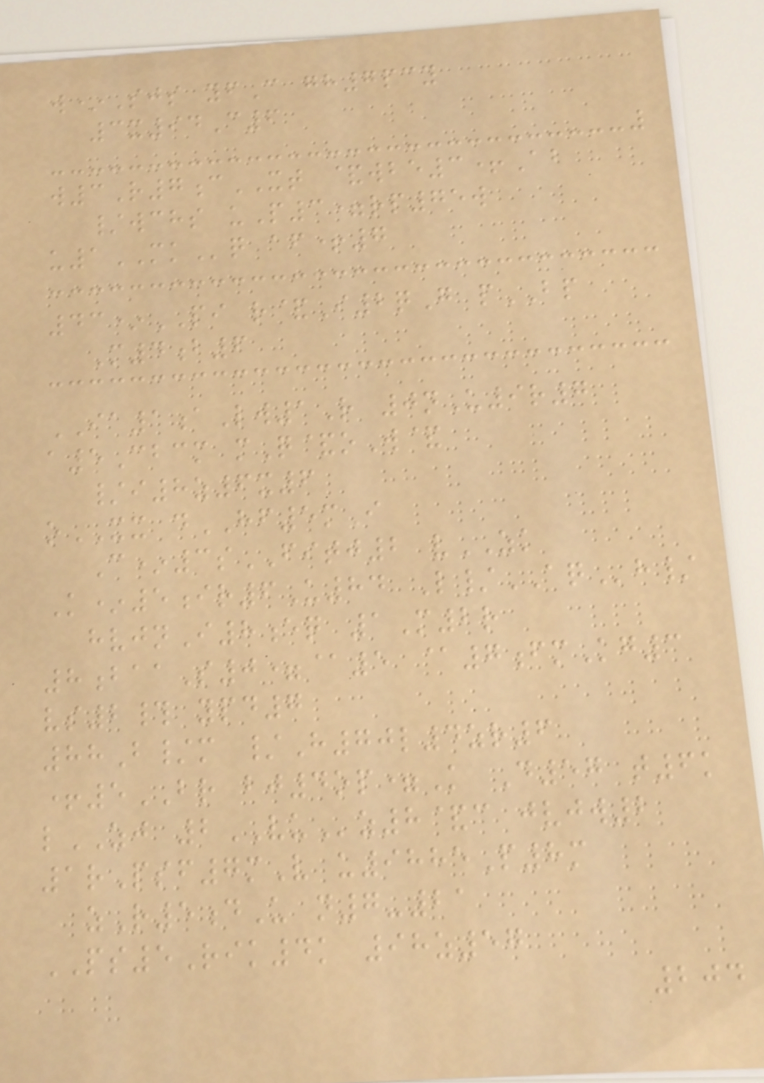w*Sjs yfC gh7pcy
3x94C6
w3R7cXT &wbe3+Ab
/wchs uP3=rp75w
u1MKq af+7
43*PI r&I2qG pBP
M4b6
IA1aLw1R 0nU9r7
a5Cbcm mQ&oW&
/i8z6x6
oXX dHF5mI
C*3sFITJ2 vZK
K*5ir6U84 L/AQh/
hvjnI8eq 1M2r
8baaS0=@5 @7fmKg3
vs2# ypd7
88B/m /H70l4zr6
+5BR bj4op=K D57 t6k
lZJ 2VUz8&c jvjw2
1rPsf7mV u9885P8m
zR5dU n7-21
PS5Rik4k 98z57
204
